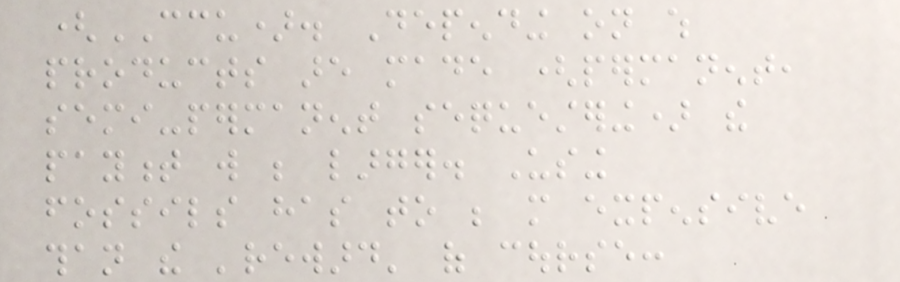(CCU). Depending on which
products are made (permanent,
semi-permanent sequestering) the
payment will be larger. Using
fossils has to be more expensive
than the 'reward' of course:
